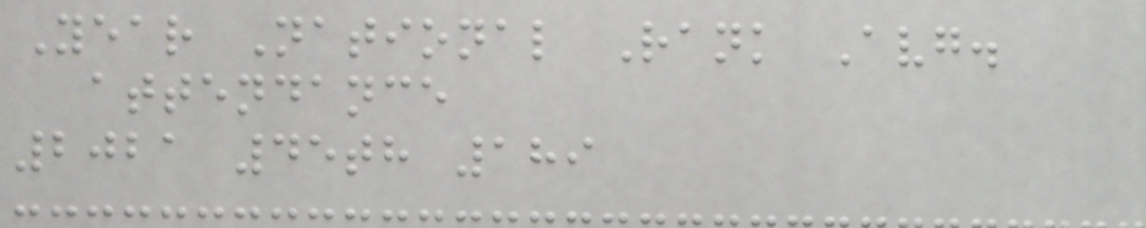Year National Rank Avg.
attendance
2021 45th 189
